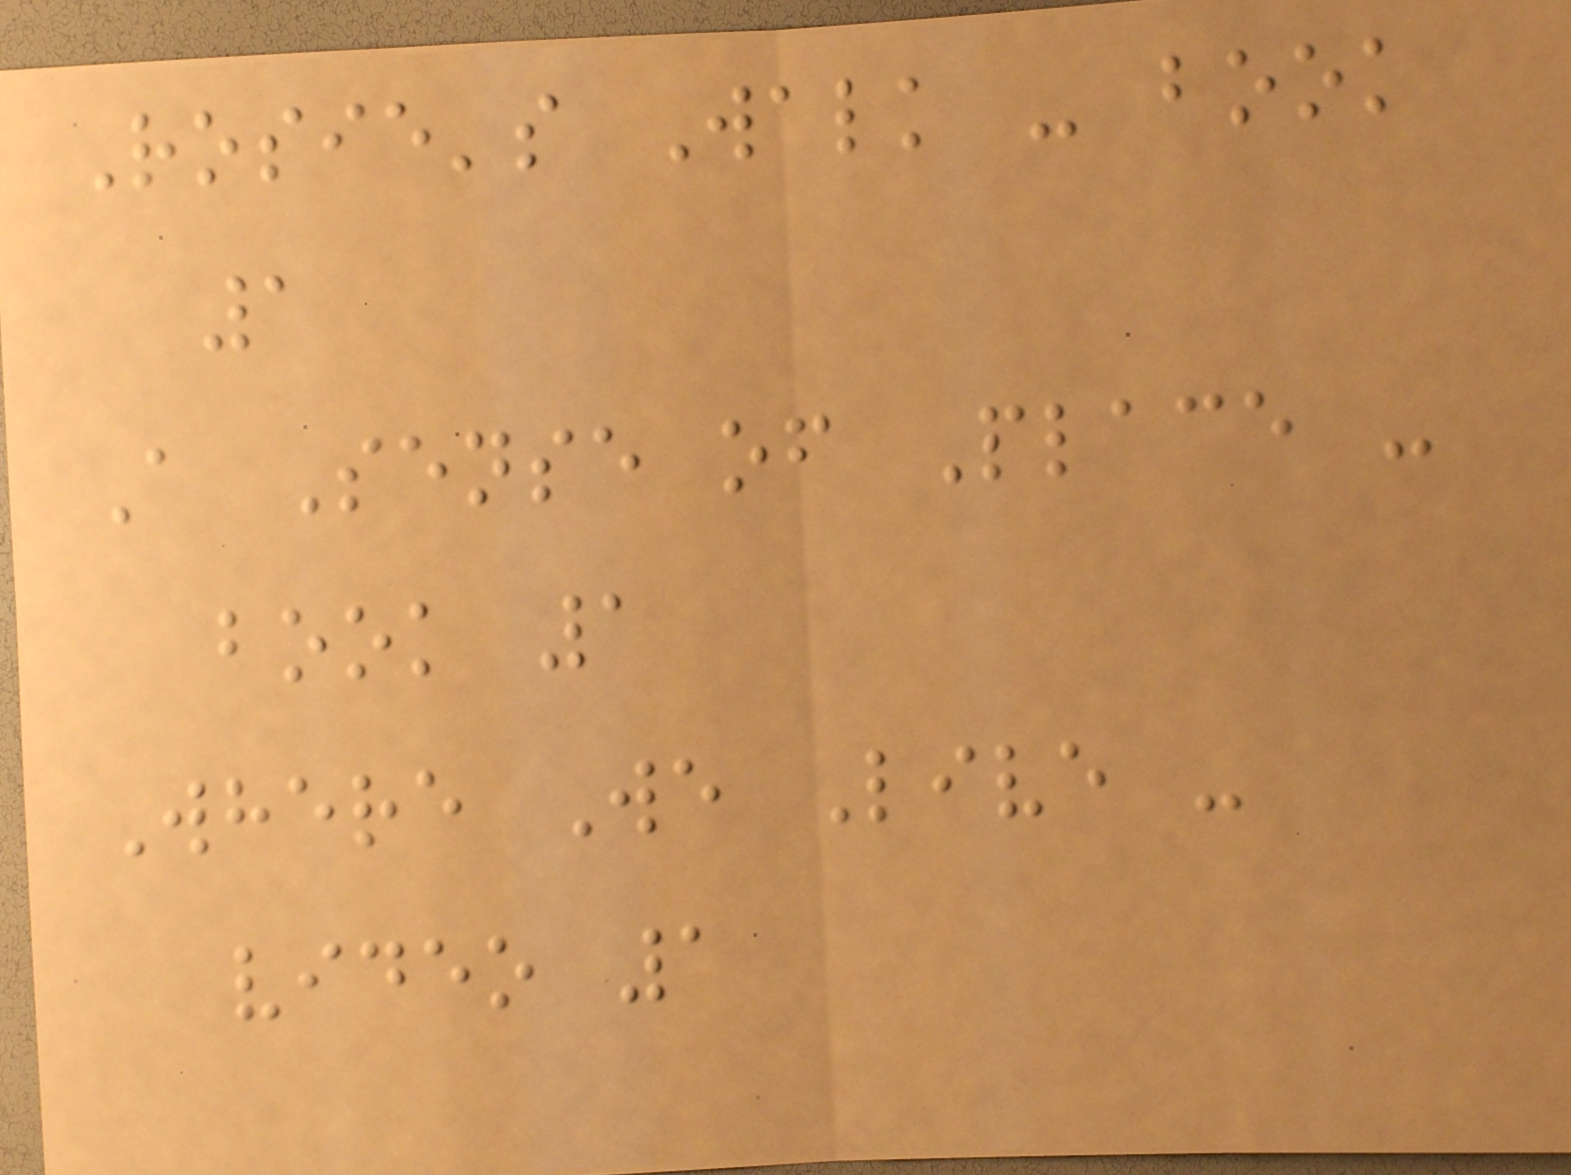Rosie's Walk - book
1
A Sense of Place -
book 1
Where We Live -
video 1
